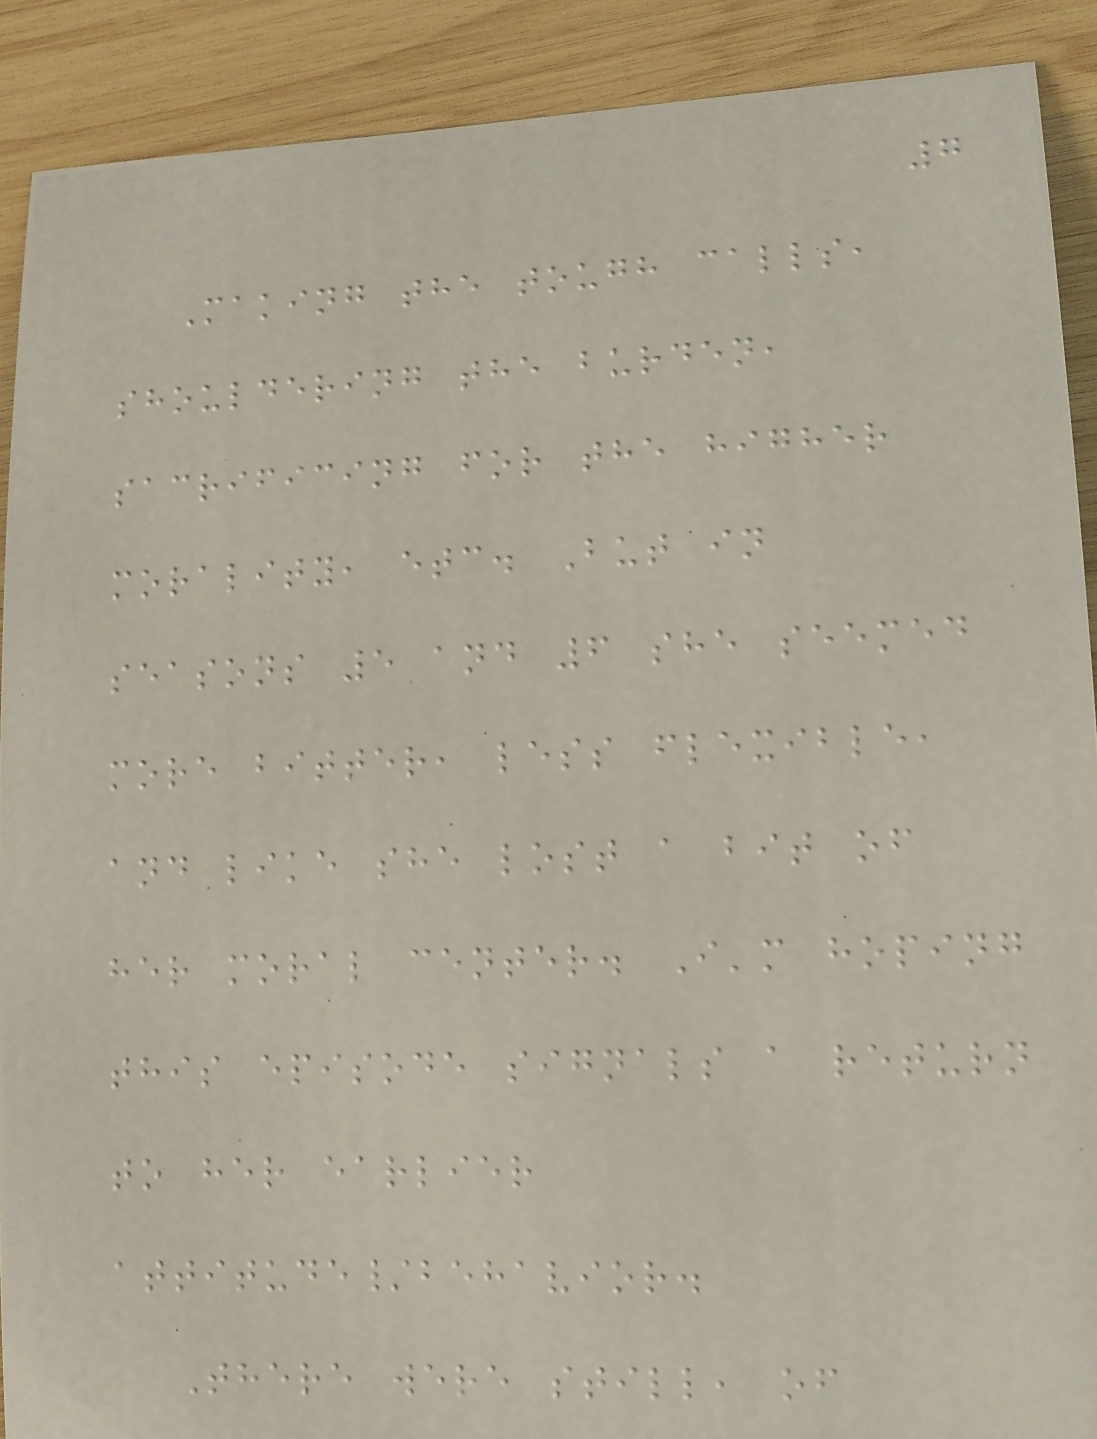7
Making the tough calls,
shouldering the burden,
sacrificing for the higher
morality, etc. But in
seasons 5 and 6 she seemed
more bitter, less flexible,
and like she lost a bit of
her moral center. I'm hoping
this episode signals a return
to her earlier
attitude/behavior.
There were still, of
